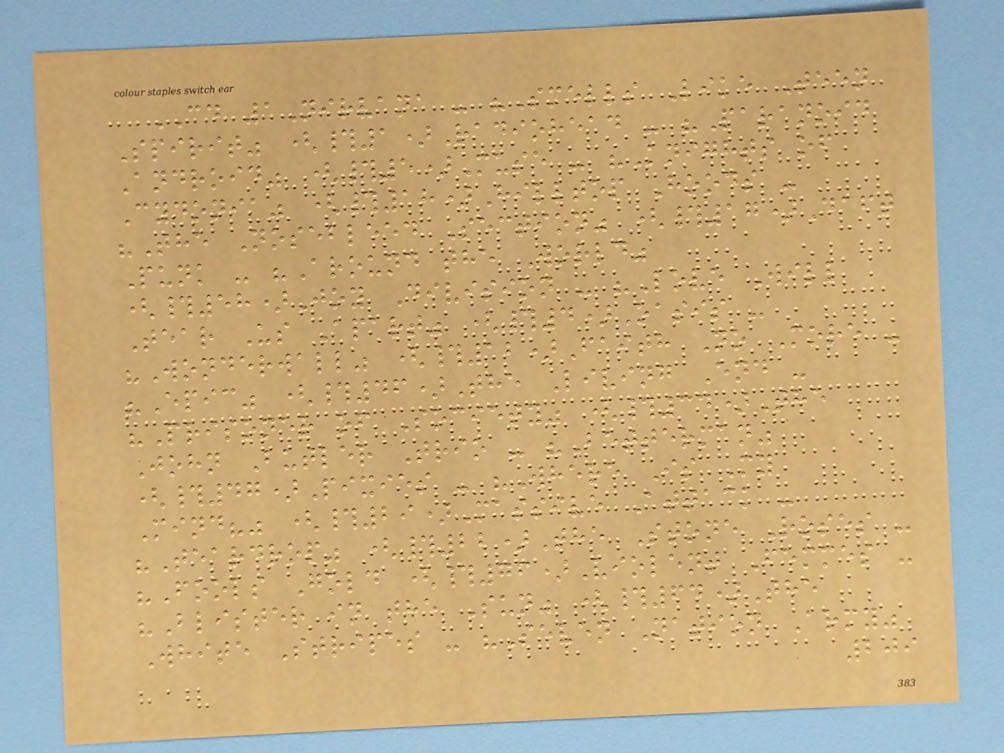CD 1Nirvana - "Smells Like Teen
Spirit" (#1)Radiohead - "Paranoid
Android" (#5)Muse - "Knights of
Cydonia" (#18)Hilltop Hoods -
"The Nosebleed Section" (#17)Daft
Punk - "Around the World"
(#58)Joy Division - "Love Will
Tear Us Apart" (#4)Oasis -
"Wonderwall" (#12)Faith No More -
"Epic" (#46)The Living End -
"Prisoner of Society" (#34)The
John Butler Trio - "Betterman"
(#47)Pixies - "Where Is My
Mind?" (#29)Massive Attack -
"Teardrop" (#22)The Stone Roses -
"Fools Gold (#76)Violent Femmes -
"Blister in the Sun" (#64)The
White Stripes - "Seven Nation Army"
209
